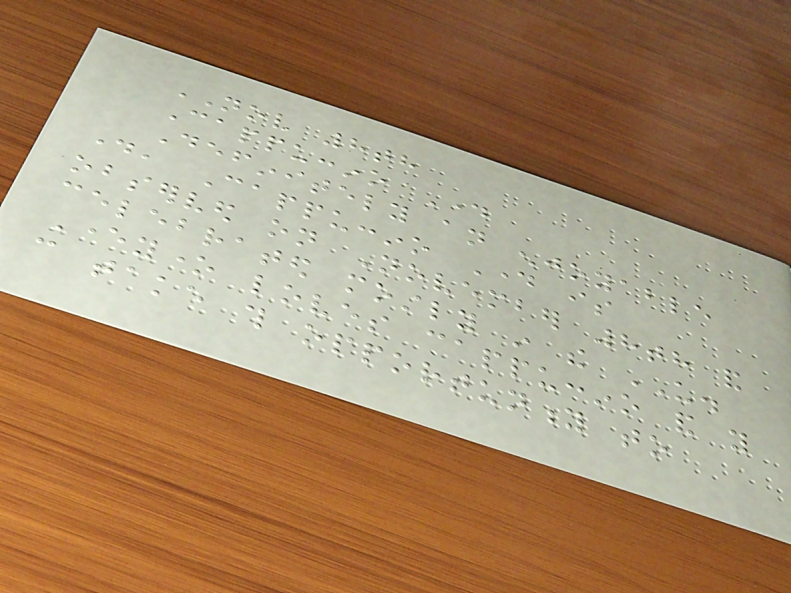NOV 8th
Cappuccino Day
Definitely an enjoyable
day, Cappuccino Day is
observed on November 8th and
celebrated mostly in the US.
Everyone loves cappuccino and you
can take this opportunity to
